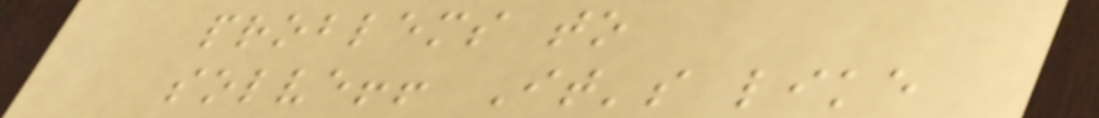problems to
solve!! It's like
